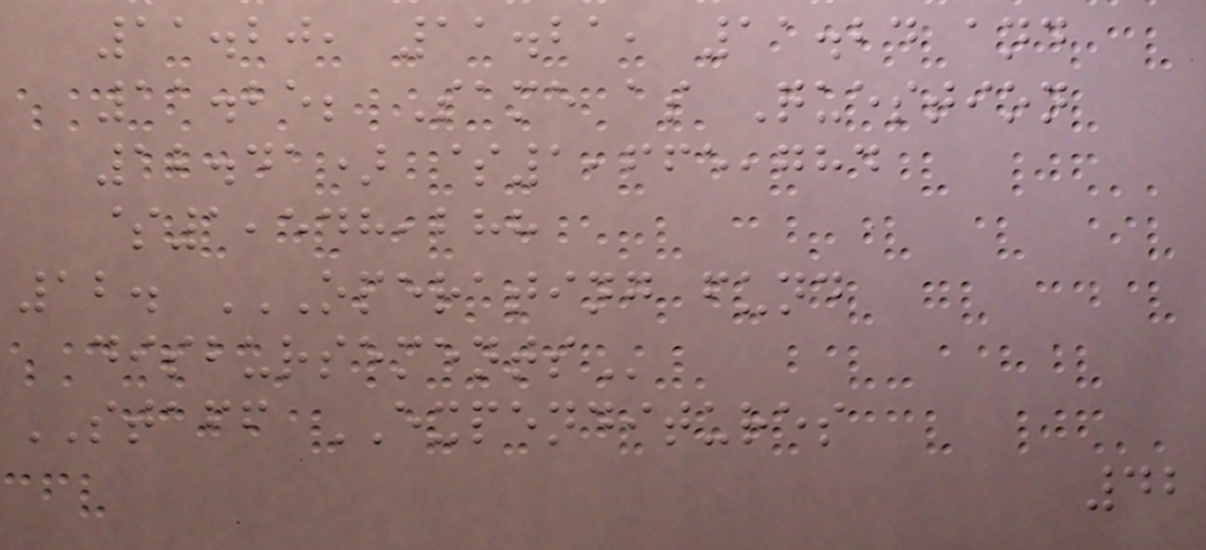11.20, 11.21, 11.24 and
11.25; Same as Question
12.41) $1,665,784
$1,548,288
12. OPERATING FUND
DISBURSEMENTS
STAFF EXPENDITURES
42
